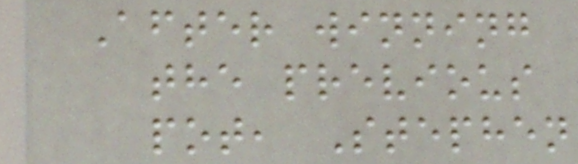After winning
the previous
pot, Stephen
